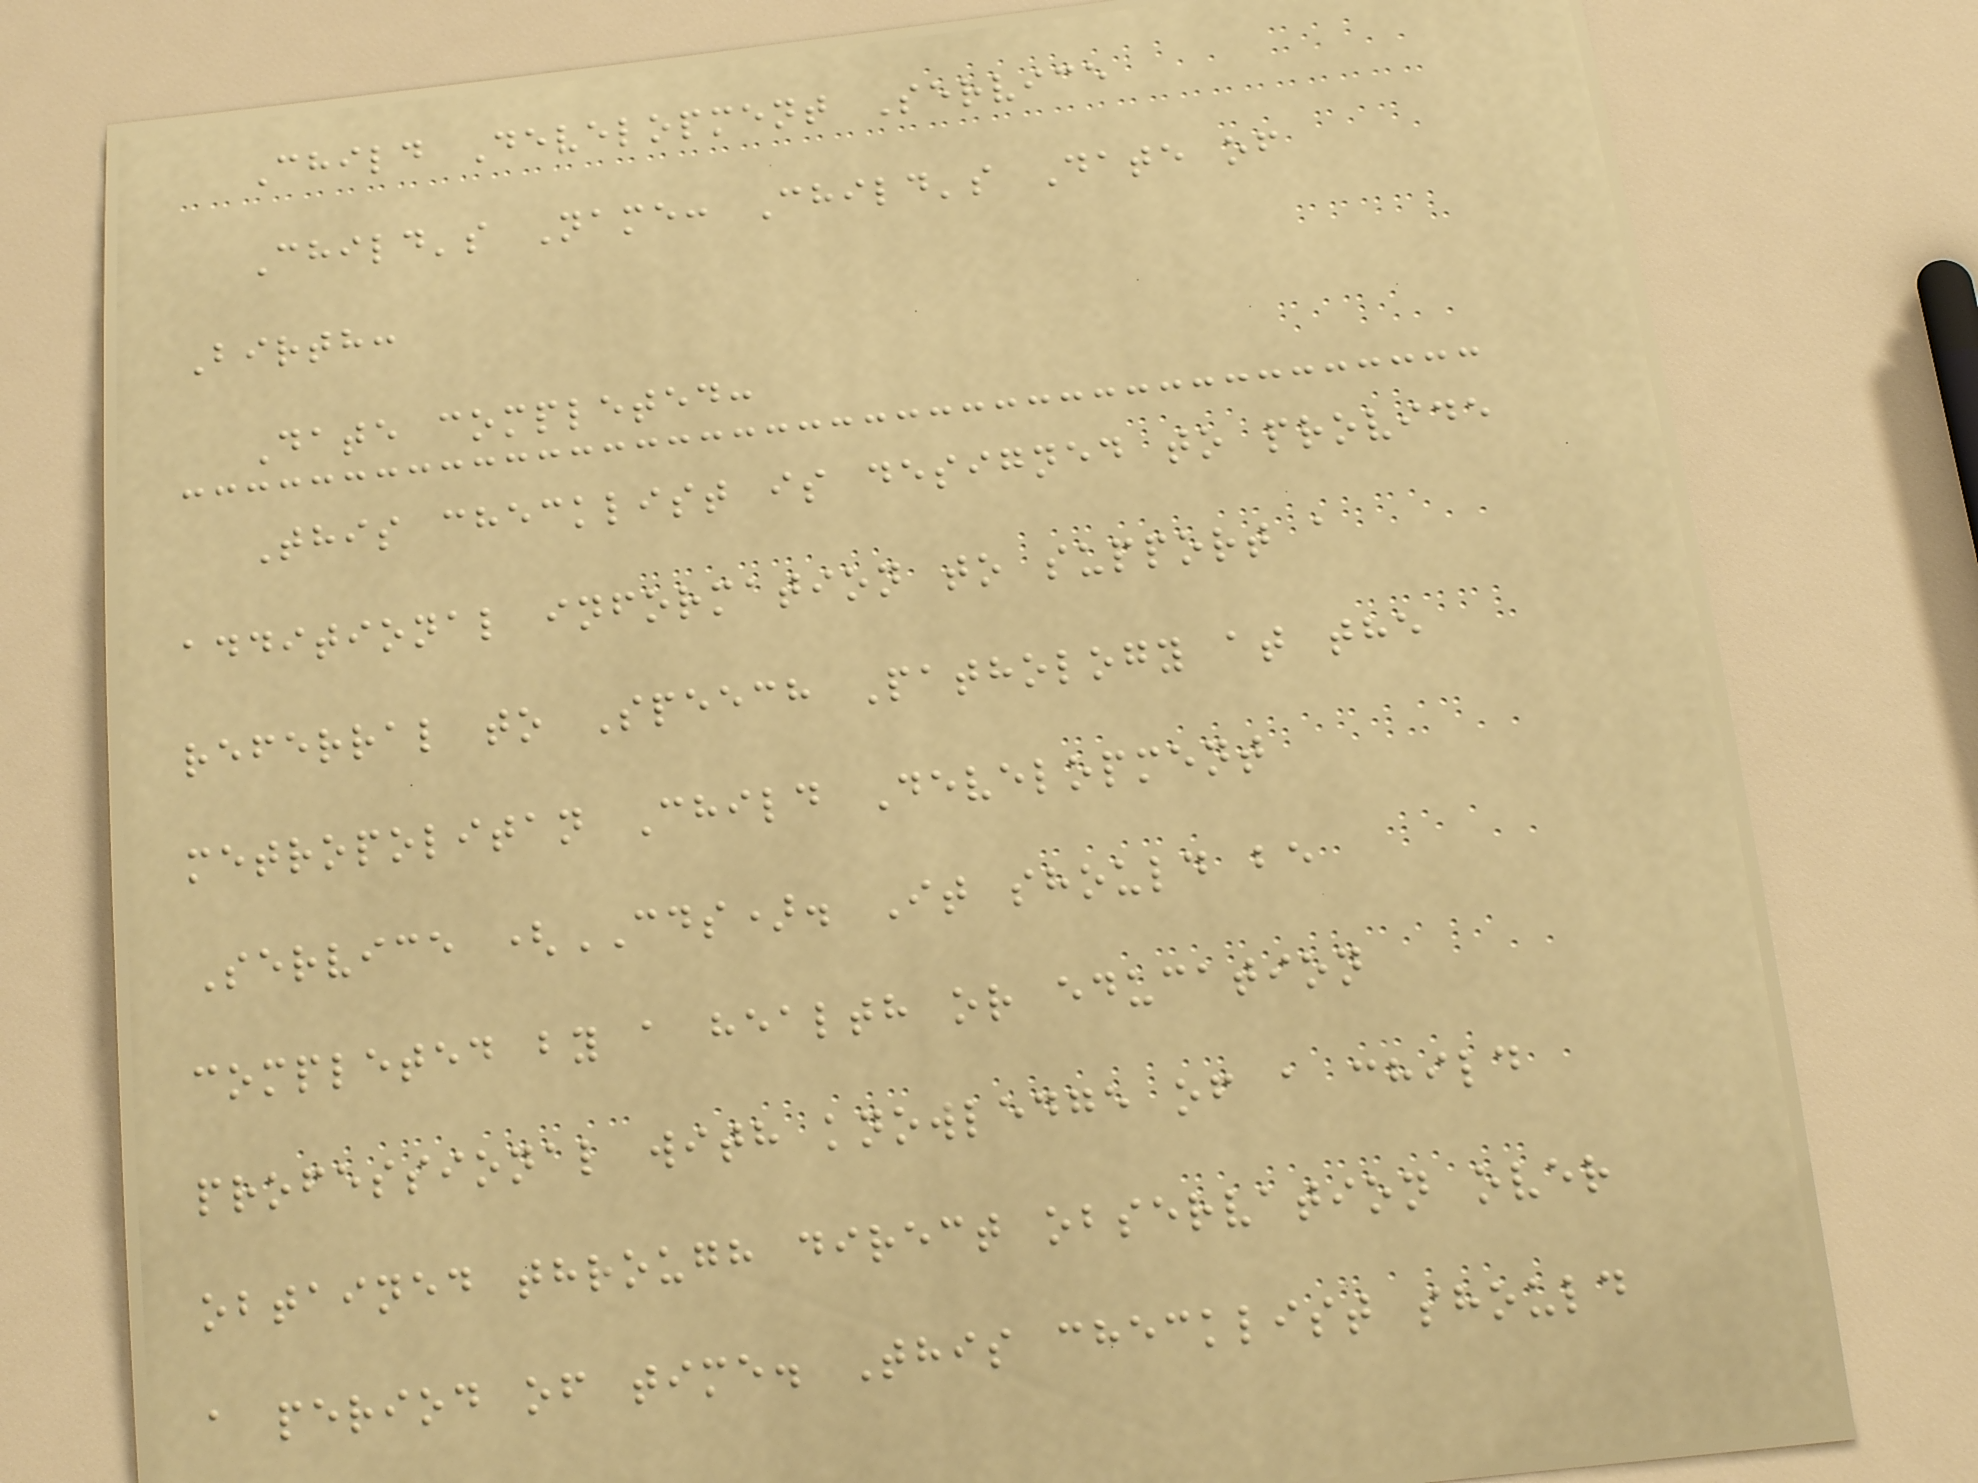Child Development Service
Child's Name: Child's Date of
Birth:
Date completed:
This checklist is designed to provide
additional information to support a
referral to Speech Pathology at the
metropolitan Child Development
Service (CDS). It should be
completed by a health or education
professional with knowledge of a child
obtained through direct observation over
a period of time. This checklist should
